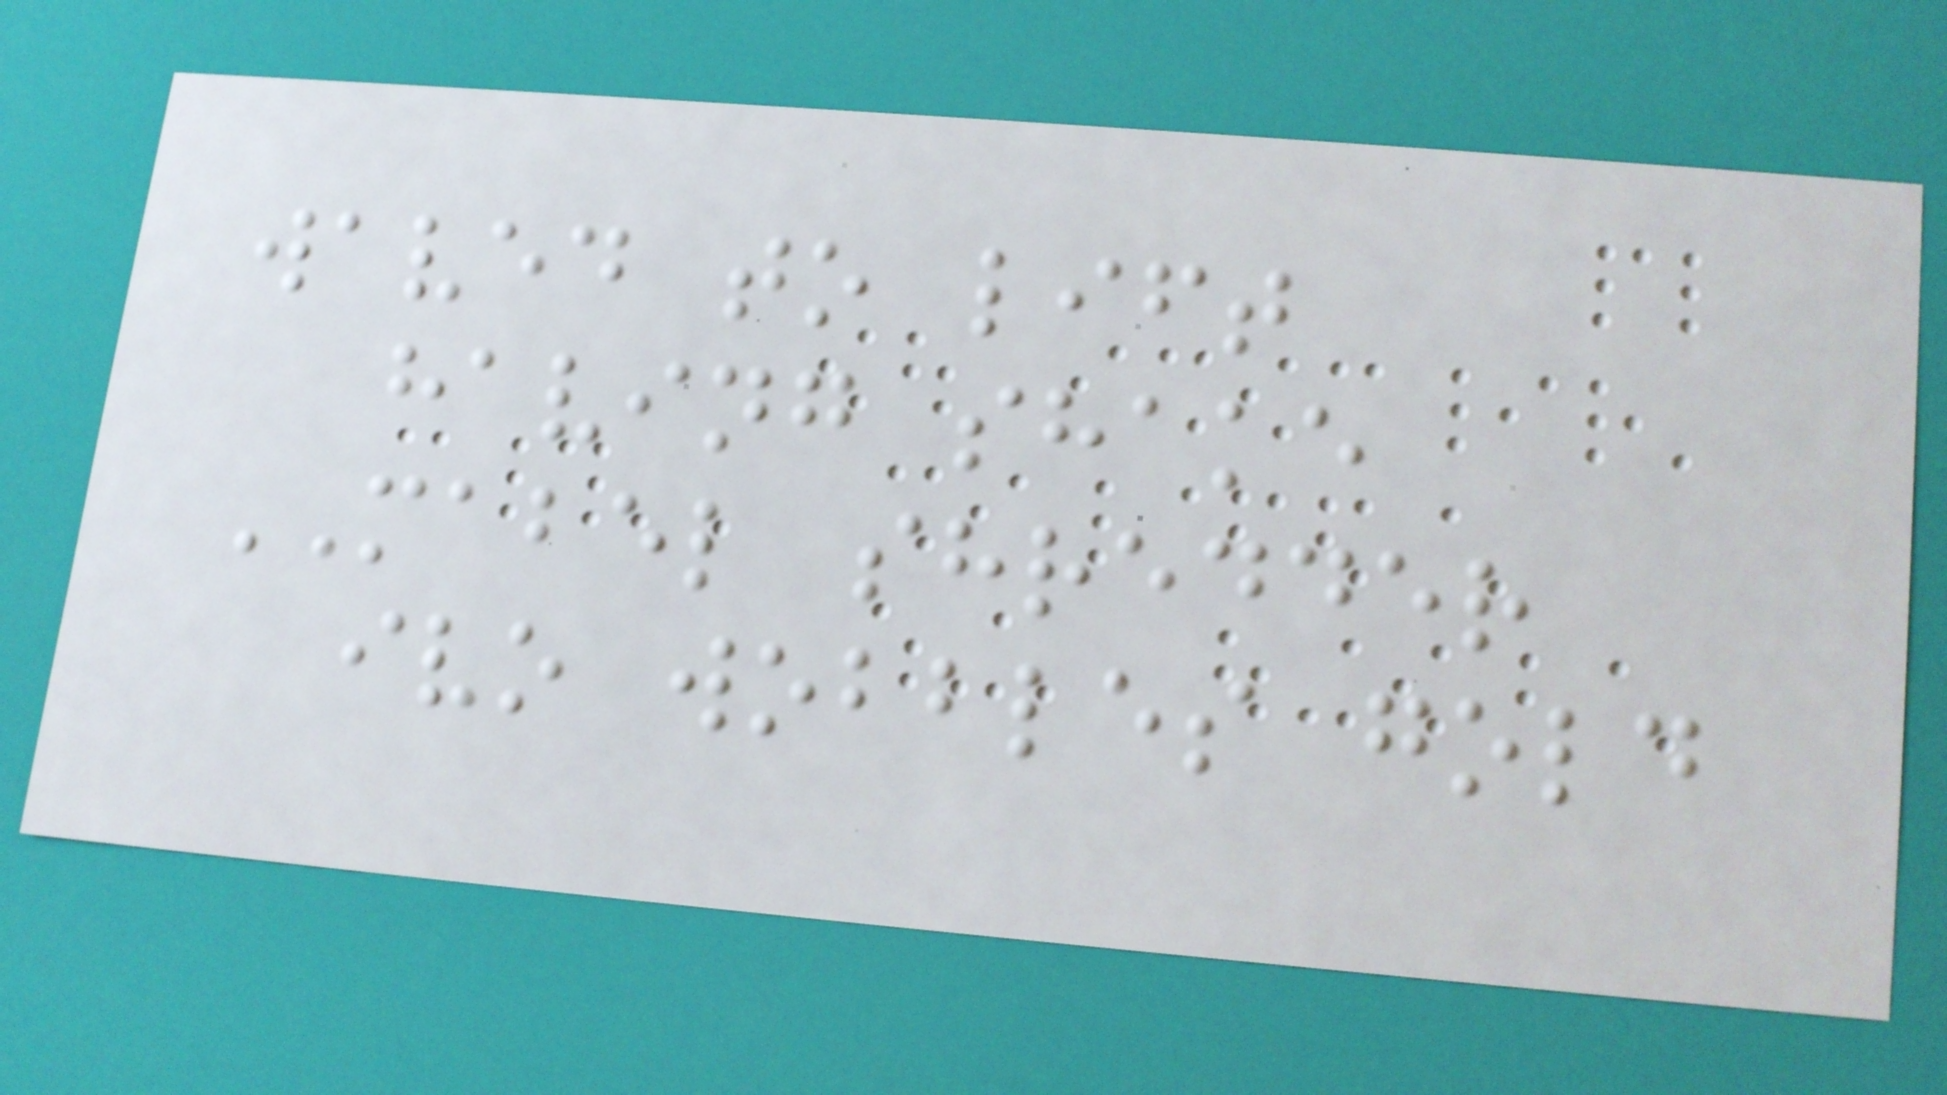waved to lift
having shake
MABEL shredder
ivo wobbles gold
